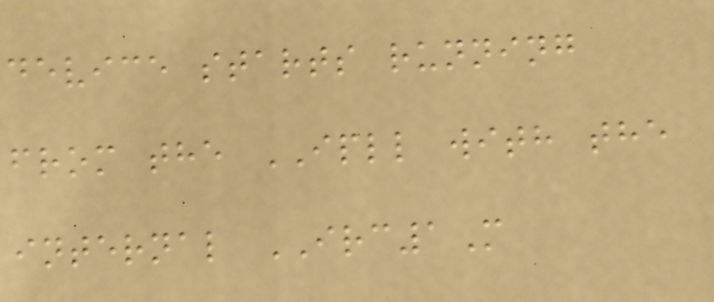device starts running
from the IPLL with the
internal IRC1M
